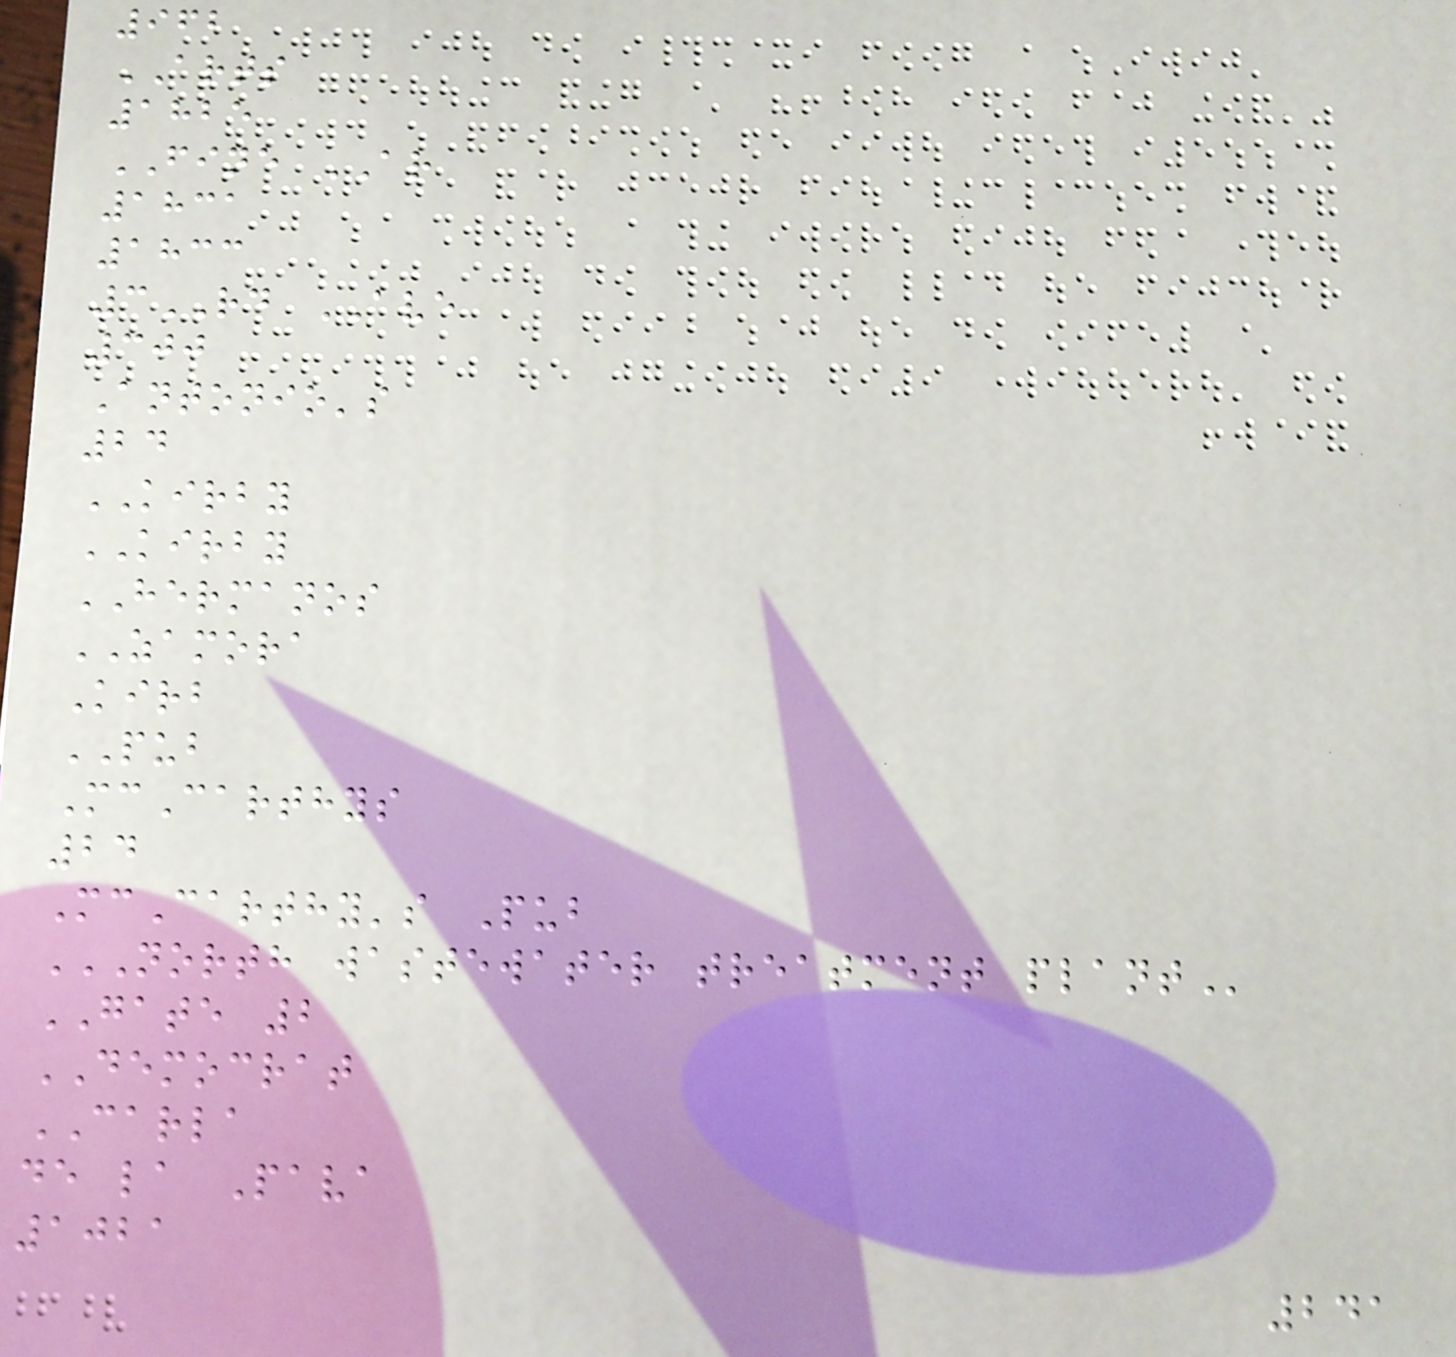962
ARTS
1825
FINE AR
1831
1833
3RD AVE
300
Antonio's
24
KIRBY
KIRBY
HERMANOS
ZAMORA
Kirb
PUB
McCarthys
24
McCarthy's Pub
NORTH WASTEWATER TREATMENT PLANT
GATE 2
DEMOCRAT
CARLA
de la Pava
1021
241
